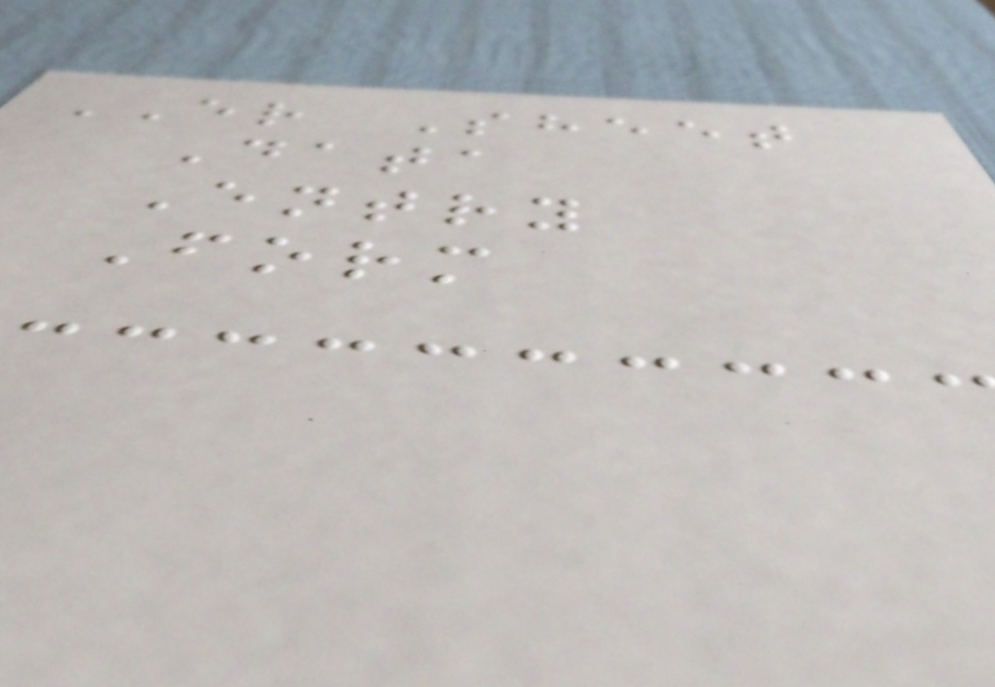ER Sheet
Data
Entry
Form
